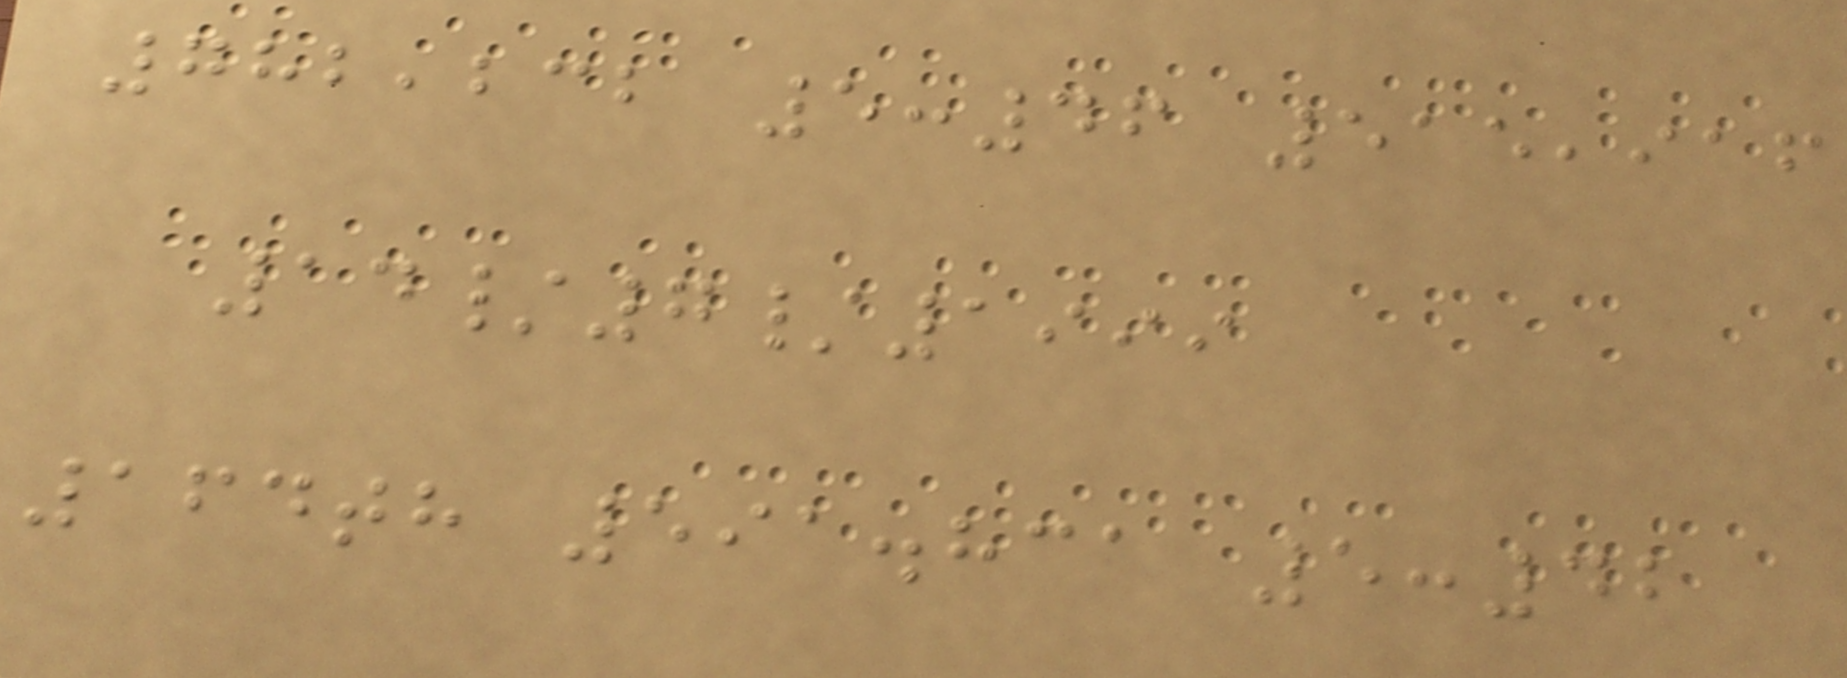782,232 5:46 515,916
14/7/1999
164th 591.831 5:42
